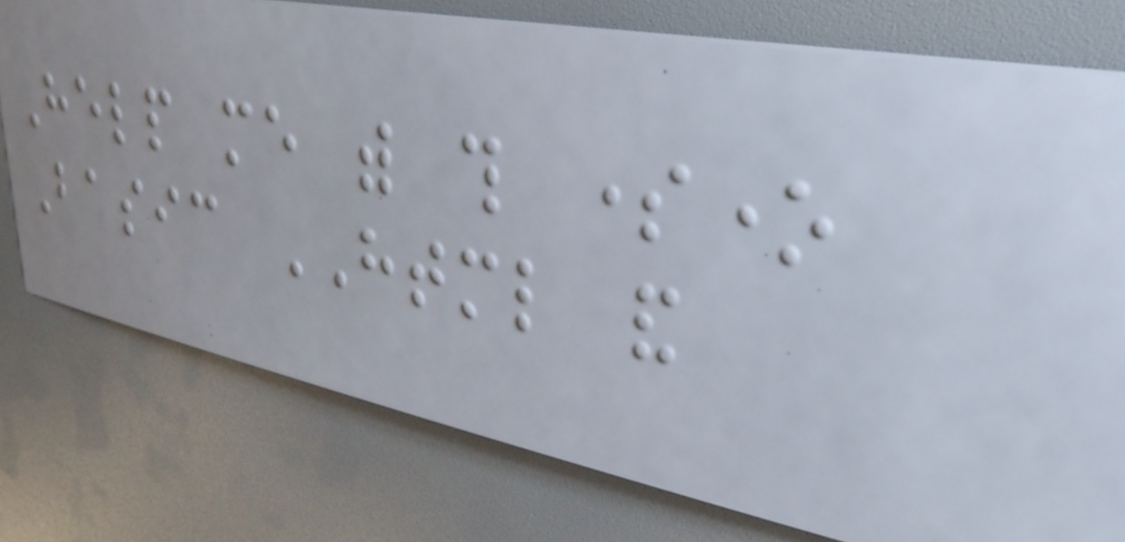Help me with this someone
Basic HTML and
